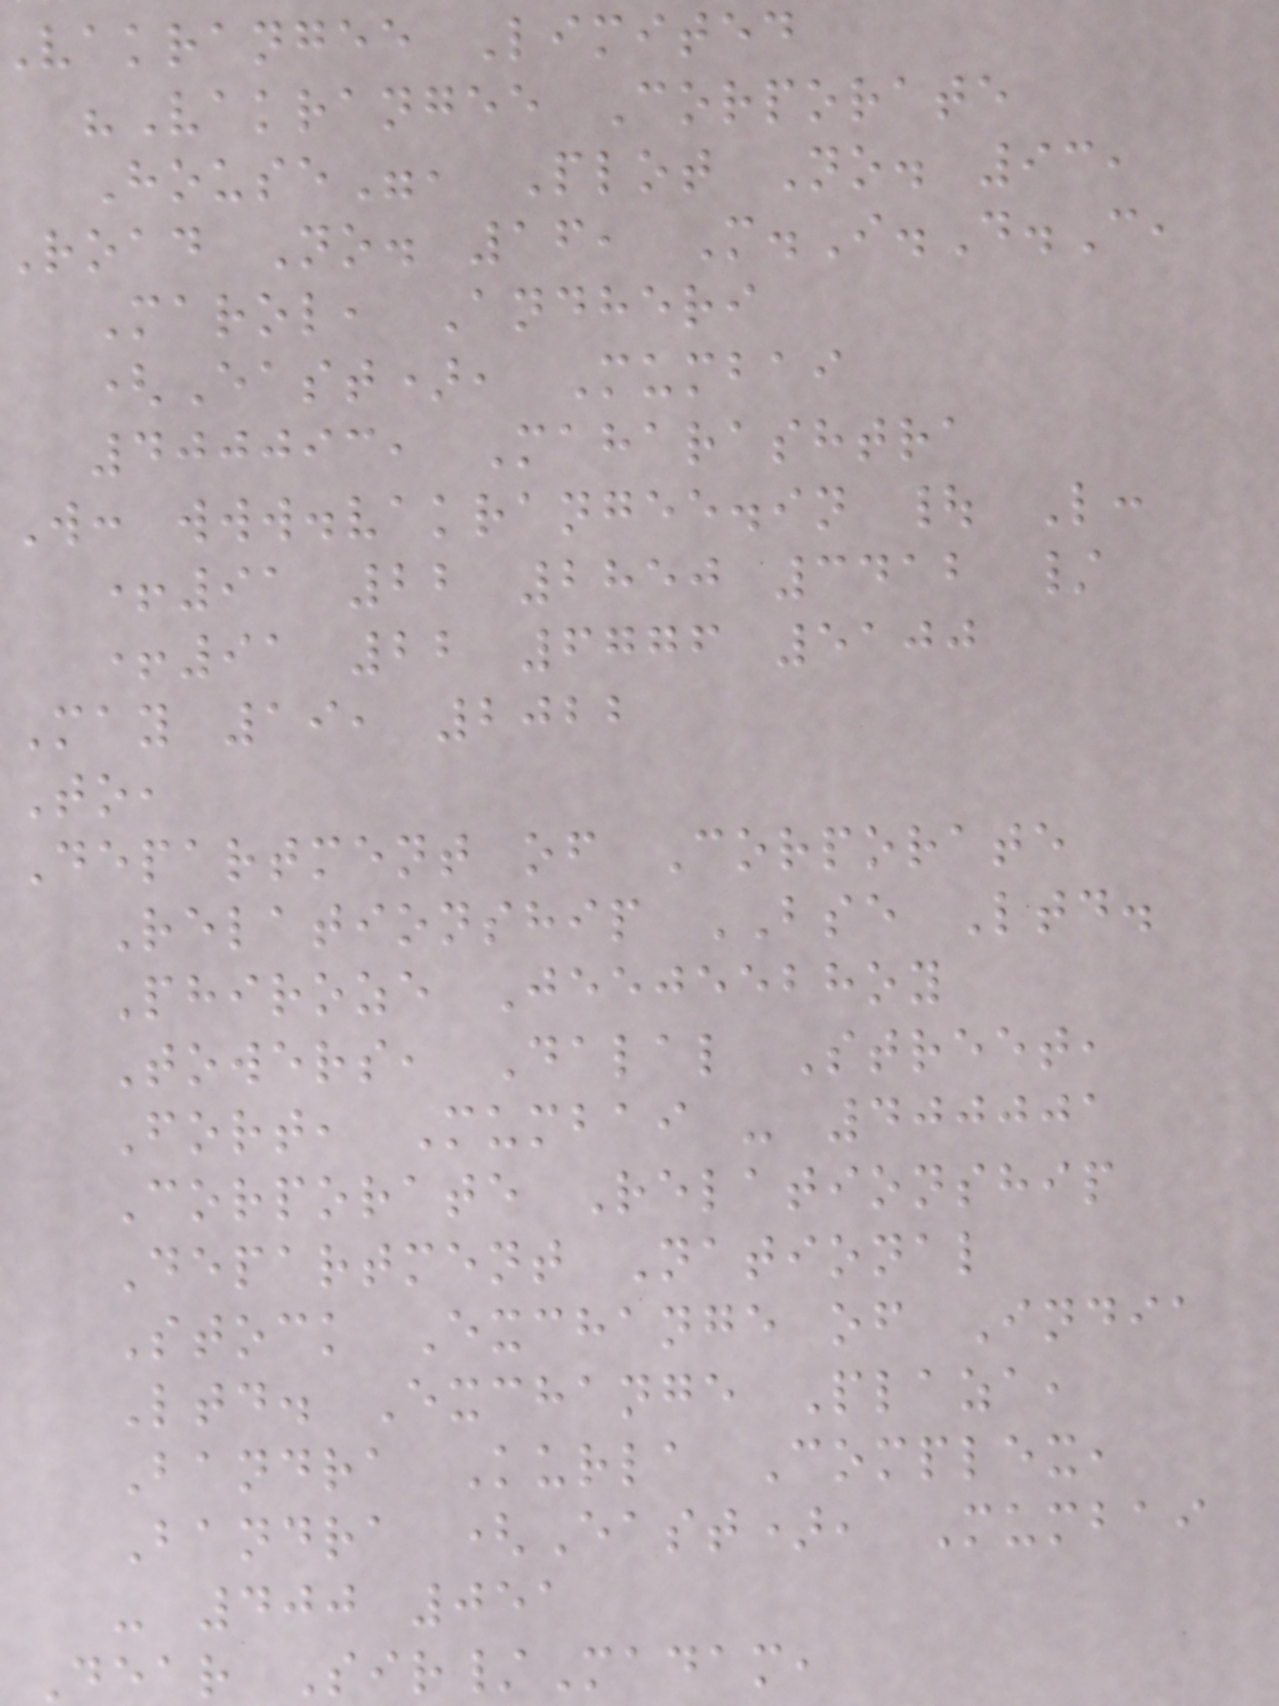vakrangee Limited
"Vakrangee Corporate
House", Plot No. 93,
Road No. 16, M.I.D.C,
Marol, Andheri
(East), Mumbai
400093, Maharashtra
W: www.vakrangee.in | L:
+91 22 2850 3412 /
+91 22 6776 5100
May 19, 2022
To,
Department of Corporate
Relationship BSE Ltd.
Phiroze Jeejeebhoy
Towers, Dalal Street,
Fort, Mumbai - 400001
Corporate Relationship
Department National
Stock Exchange of India
Ltd. Exchange Plaza,
Bandra Kurla Complex,
Bandra (East), Mumbai
- 400 051
Dear Sir/Madam,
